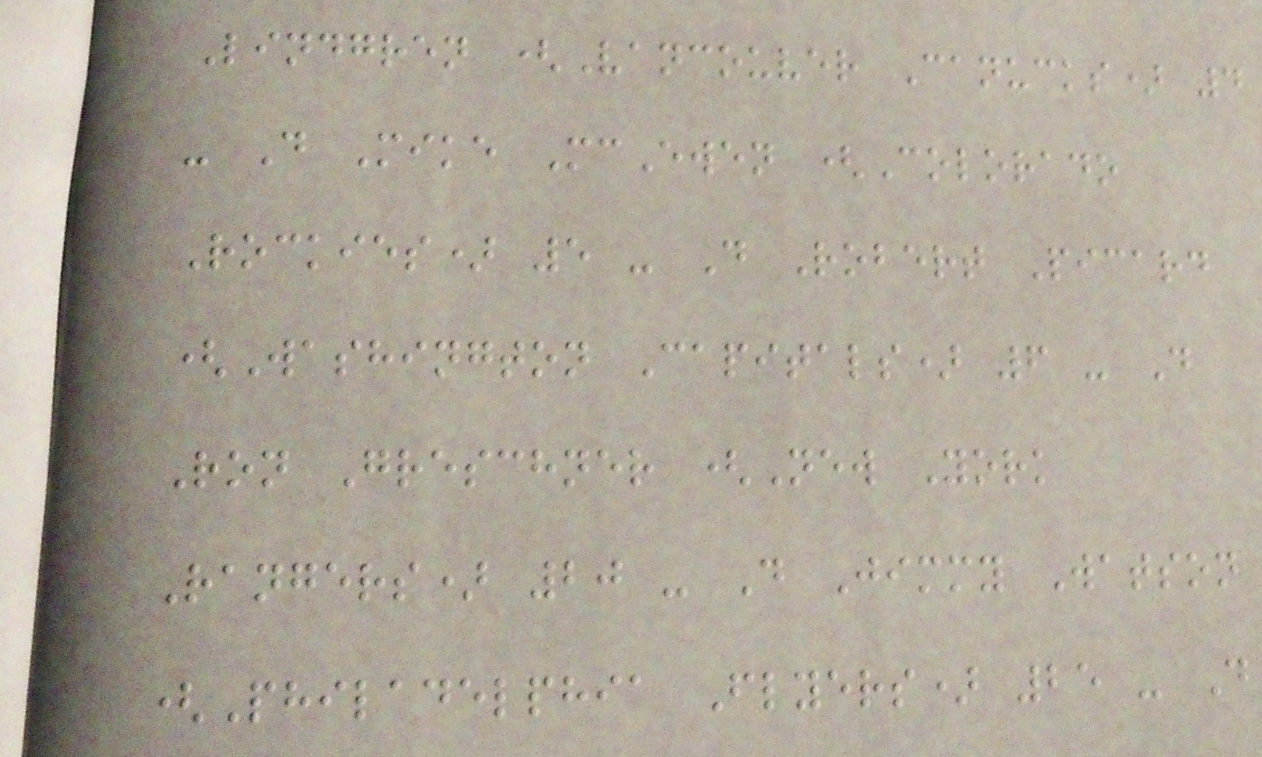Lindgren (Vancouver Canucks) 4
- D Mike McEwen (Colorado
Rockies) 5 - D Robert Picard
(Washington Capitals) 6 - D
Ron Greschner (New York
Rangers) 20 - D Jimmy Watson
(Philadelphia Flyers) 25 - D
